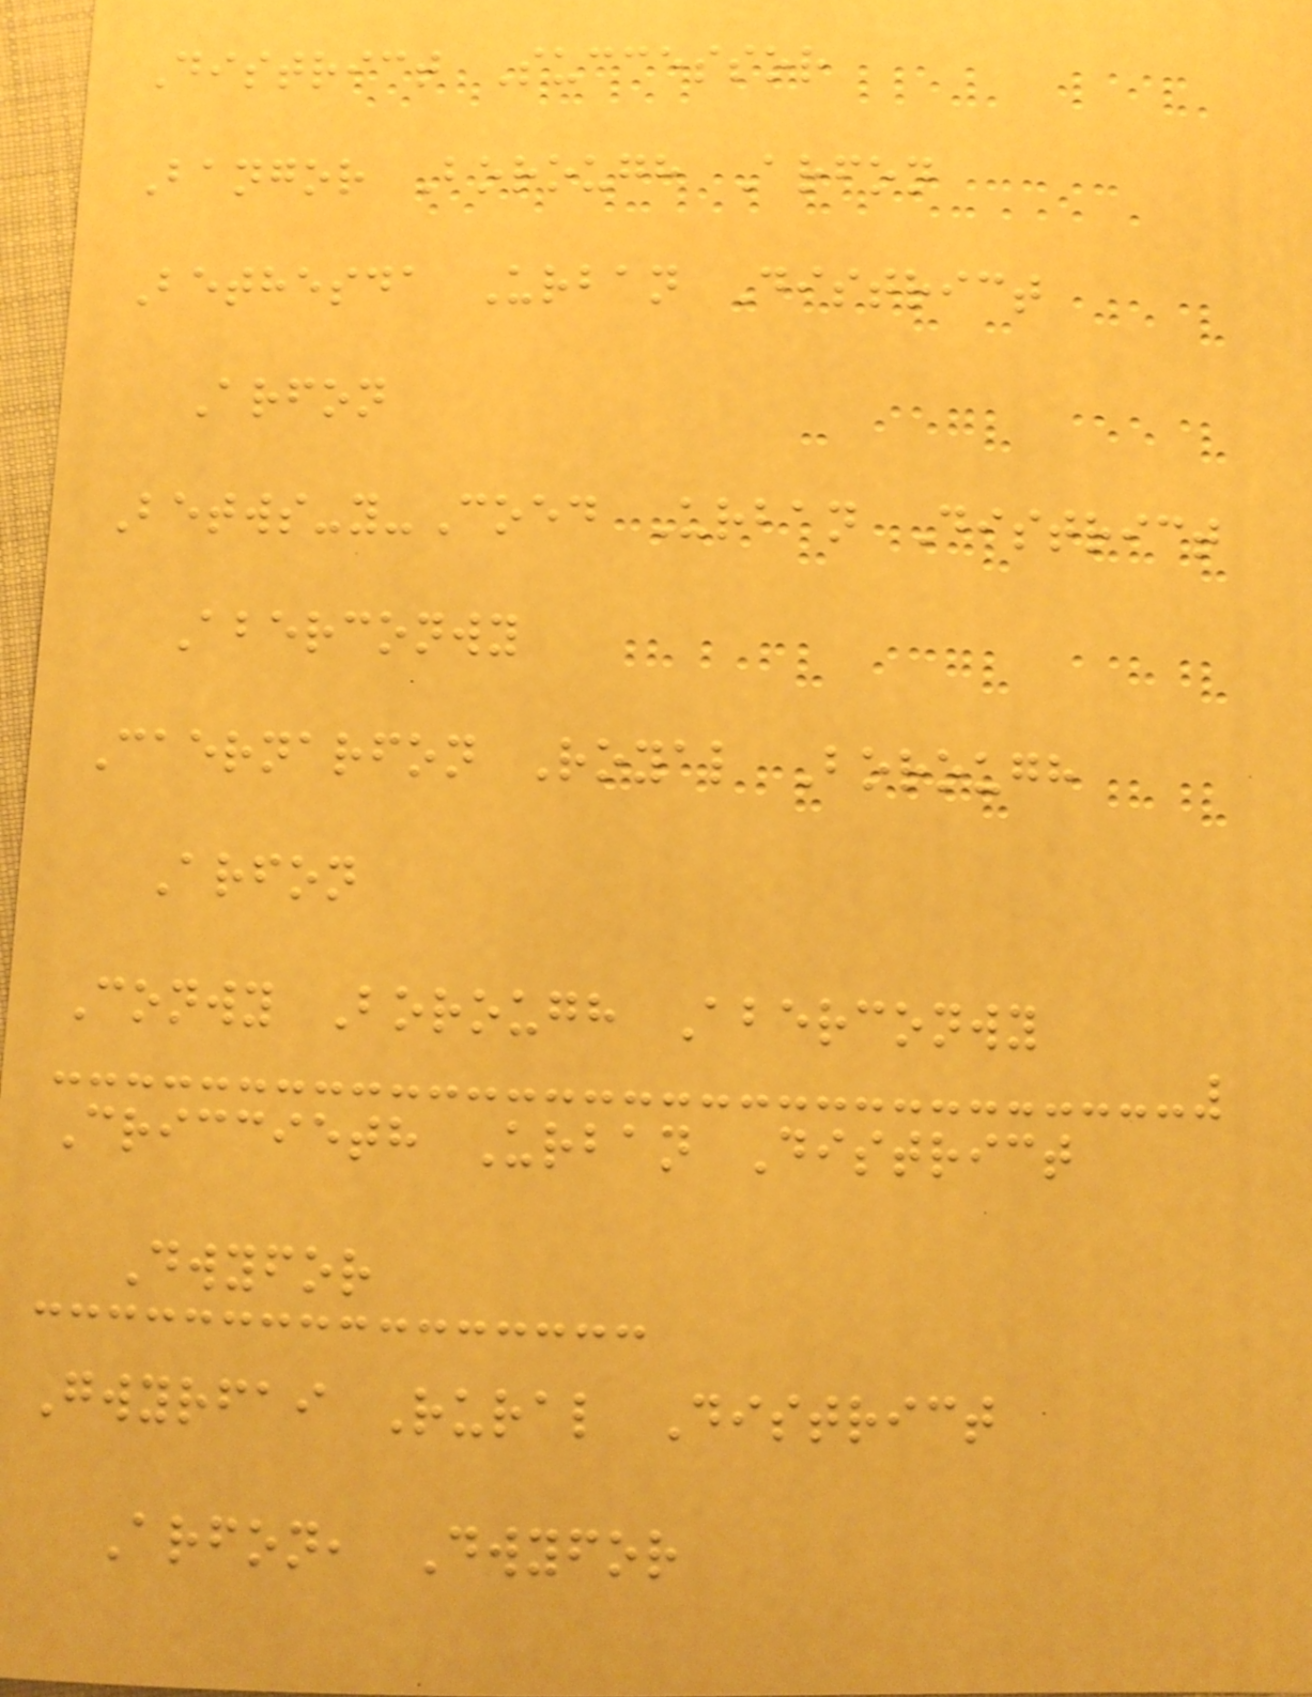District Successor
Bangor Borough Arfon
Bethesda Urban District
Arfon
Betws-y-Coed Urban District
Aberconwy
Caernarfon Royal Borough
Arfon
Conwy Borough Aberconwy
Criccieth Urban District
Dwyfor
Gwyrfai Rural District
Arfon, Dwyfor
